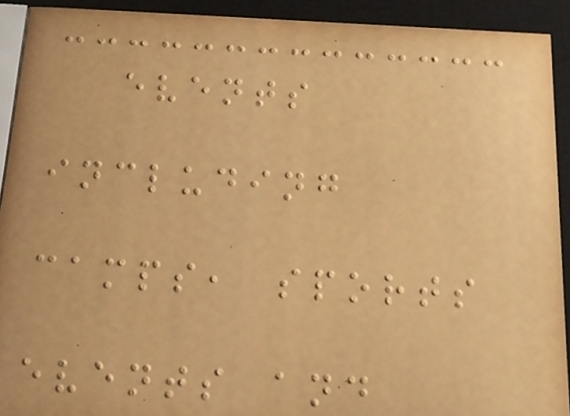events
including
camps, sports
events and
